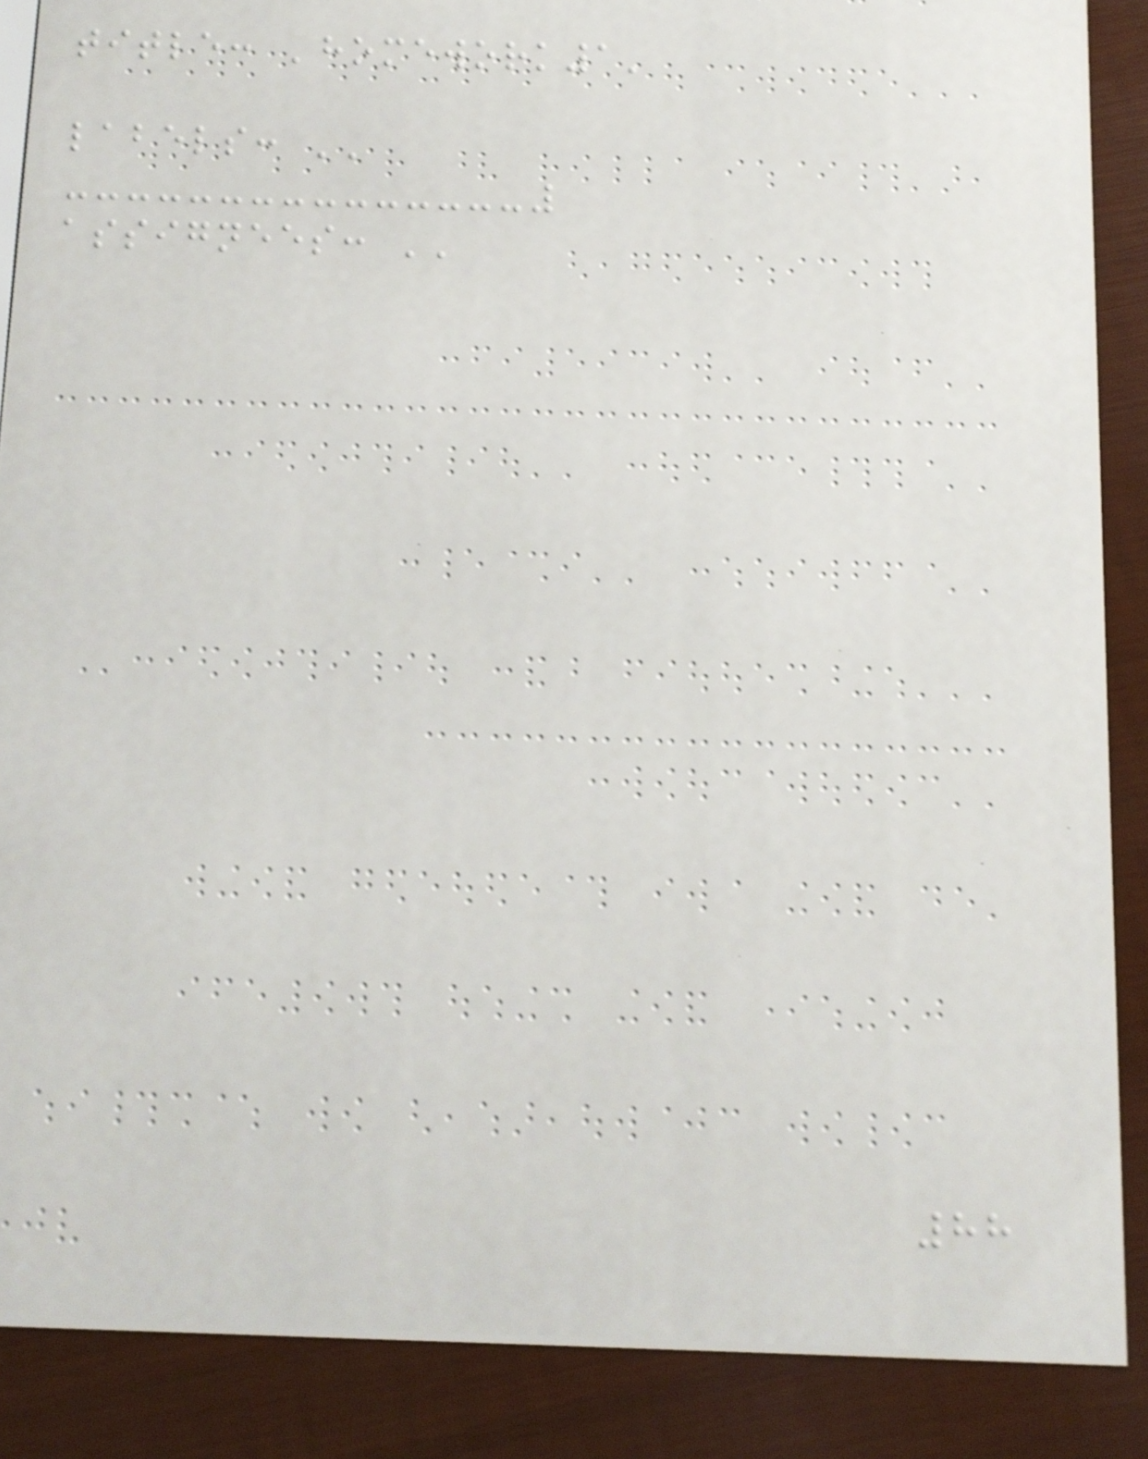title: 'homework1'
labels: ''
assignees: ''
88
